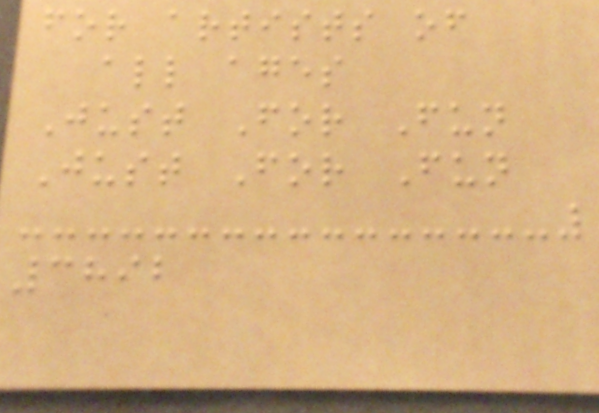for artists of
all ages
Just For Fun
Just For Fun
3892
